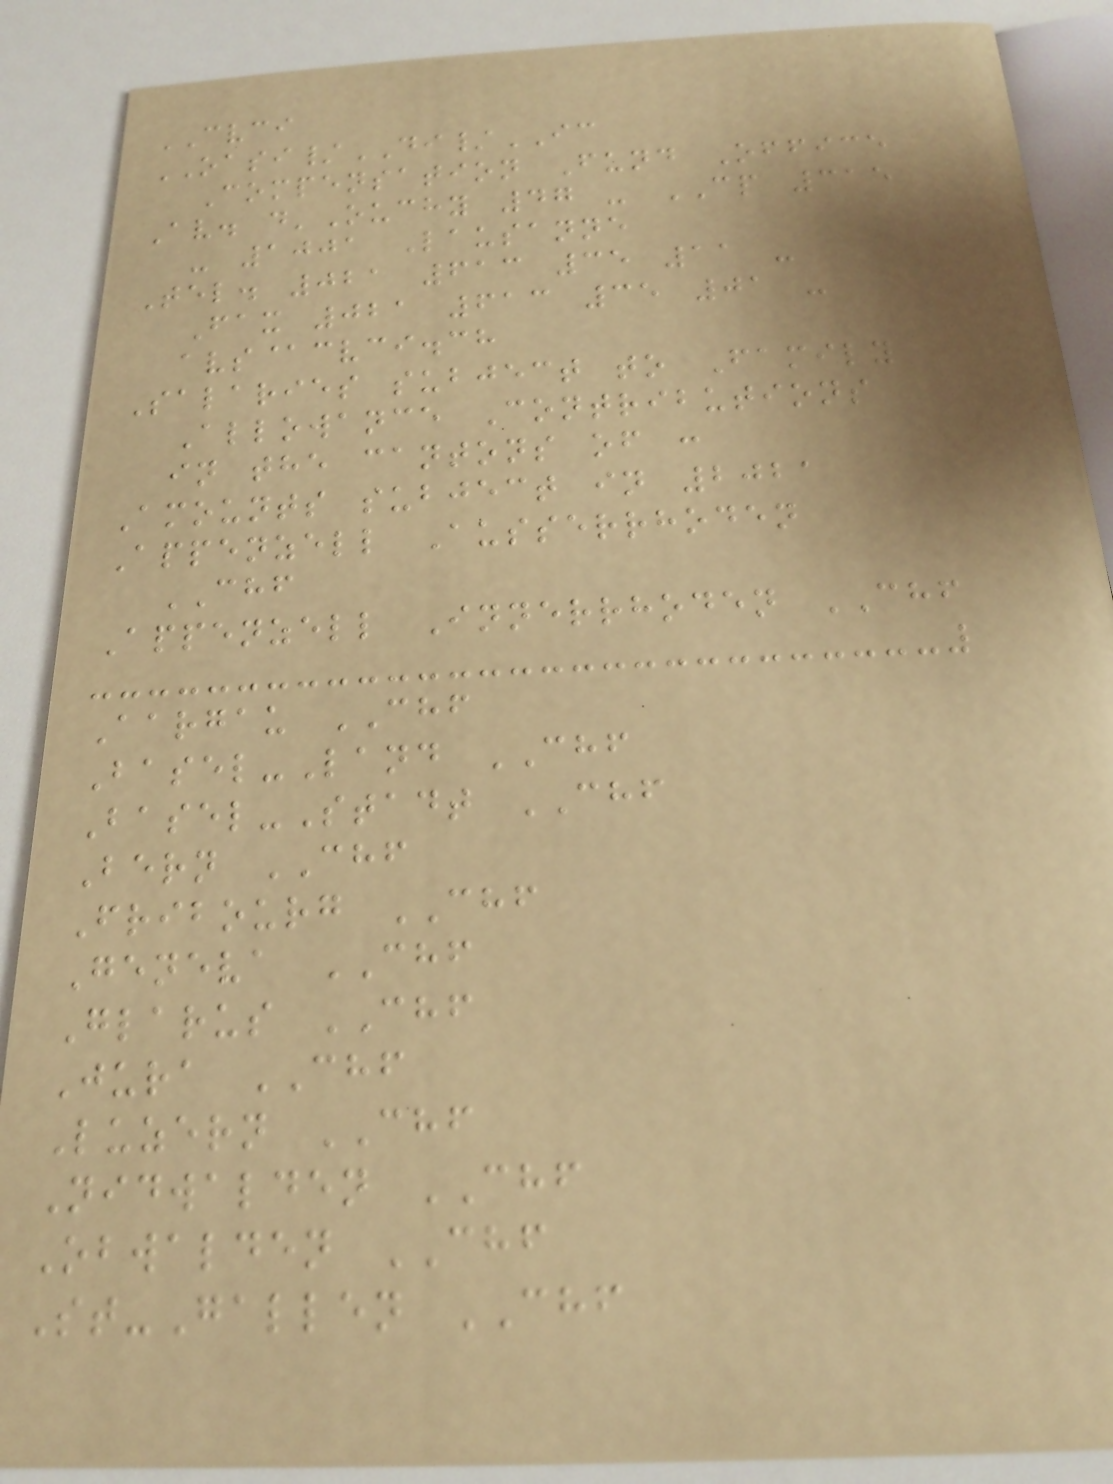CVCI
OASI/DI/IC
Compensation Fund Office
Av. d'Ouchy 47 - CP 315
- 1001 Lausanne
Tel. 021 613 35 11 -
Fax 021 613 35 01 -
avs@cvci.ch
Salaries subject to Family
Allowance Contributions
in the cantons of :
Amounts subject in 2021
Appenzell Ausserrhoden
CHF
Appenzell Innerrhoden CHF
Aargau CHF
Basel-Land CHF
Basel-Stadt CHF
Bern CHF
Fribourg CHF
Geneva CHF
Glarus CHF
Jura CHF
Luzern CHF
Nidwalden CHF
Obwalden CHF
St-Gallen CHF
